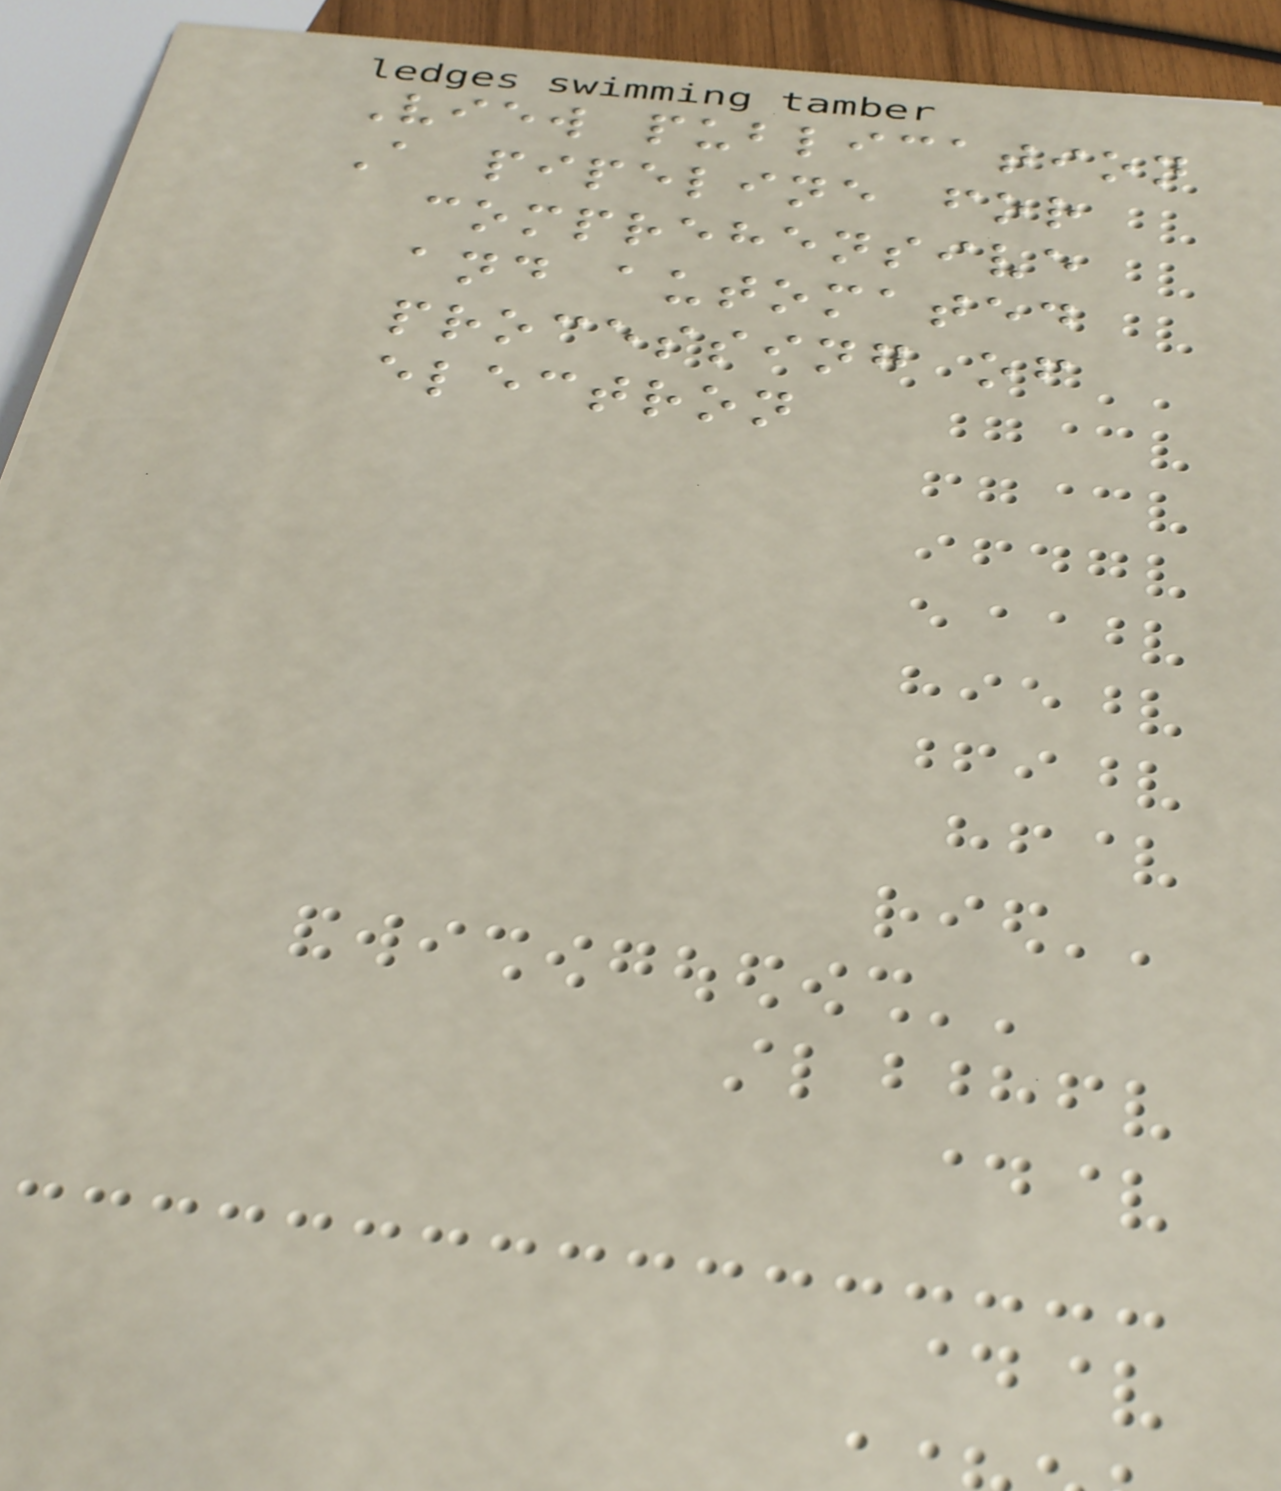View publication
A pipeline for
comprehensive
and automated
processing of
electron
